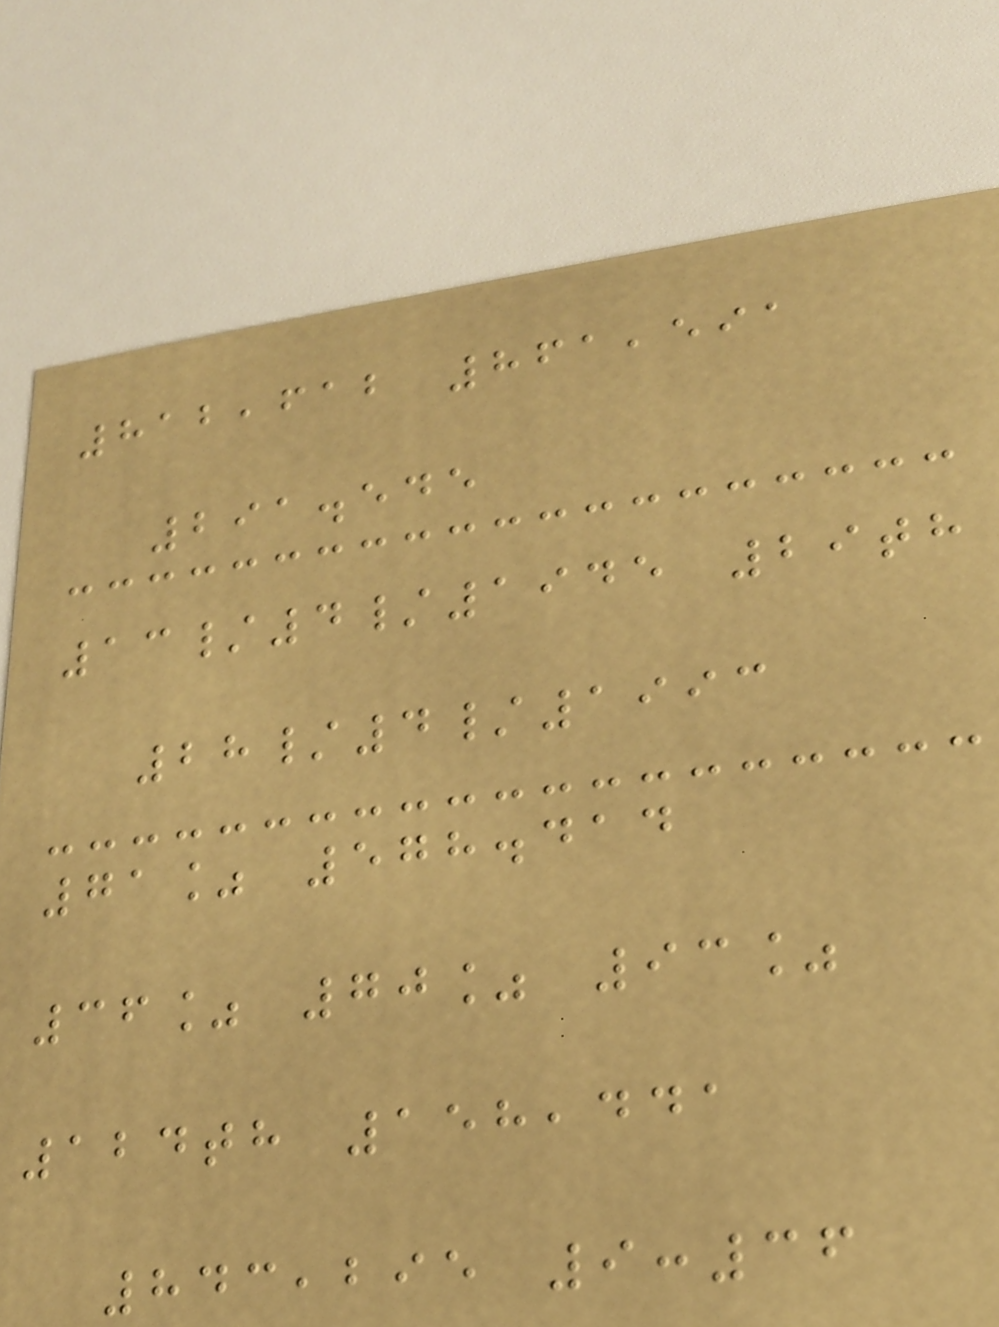812,612 861,591
291.545
13/4/1945 29th
28/4/1993
71% 578.414
36% 70% 93%
124th 158,441
843,295 9:36
